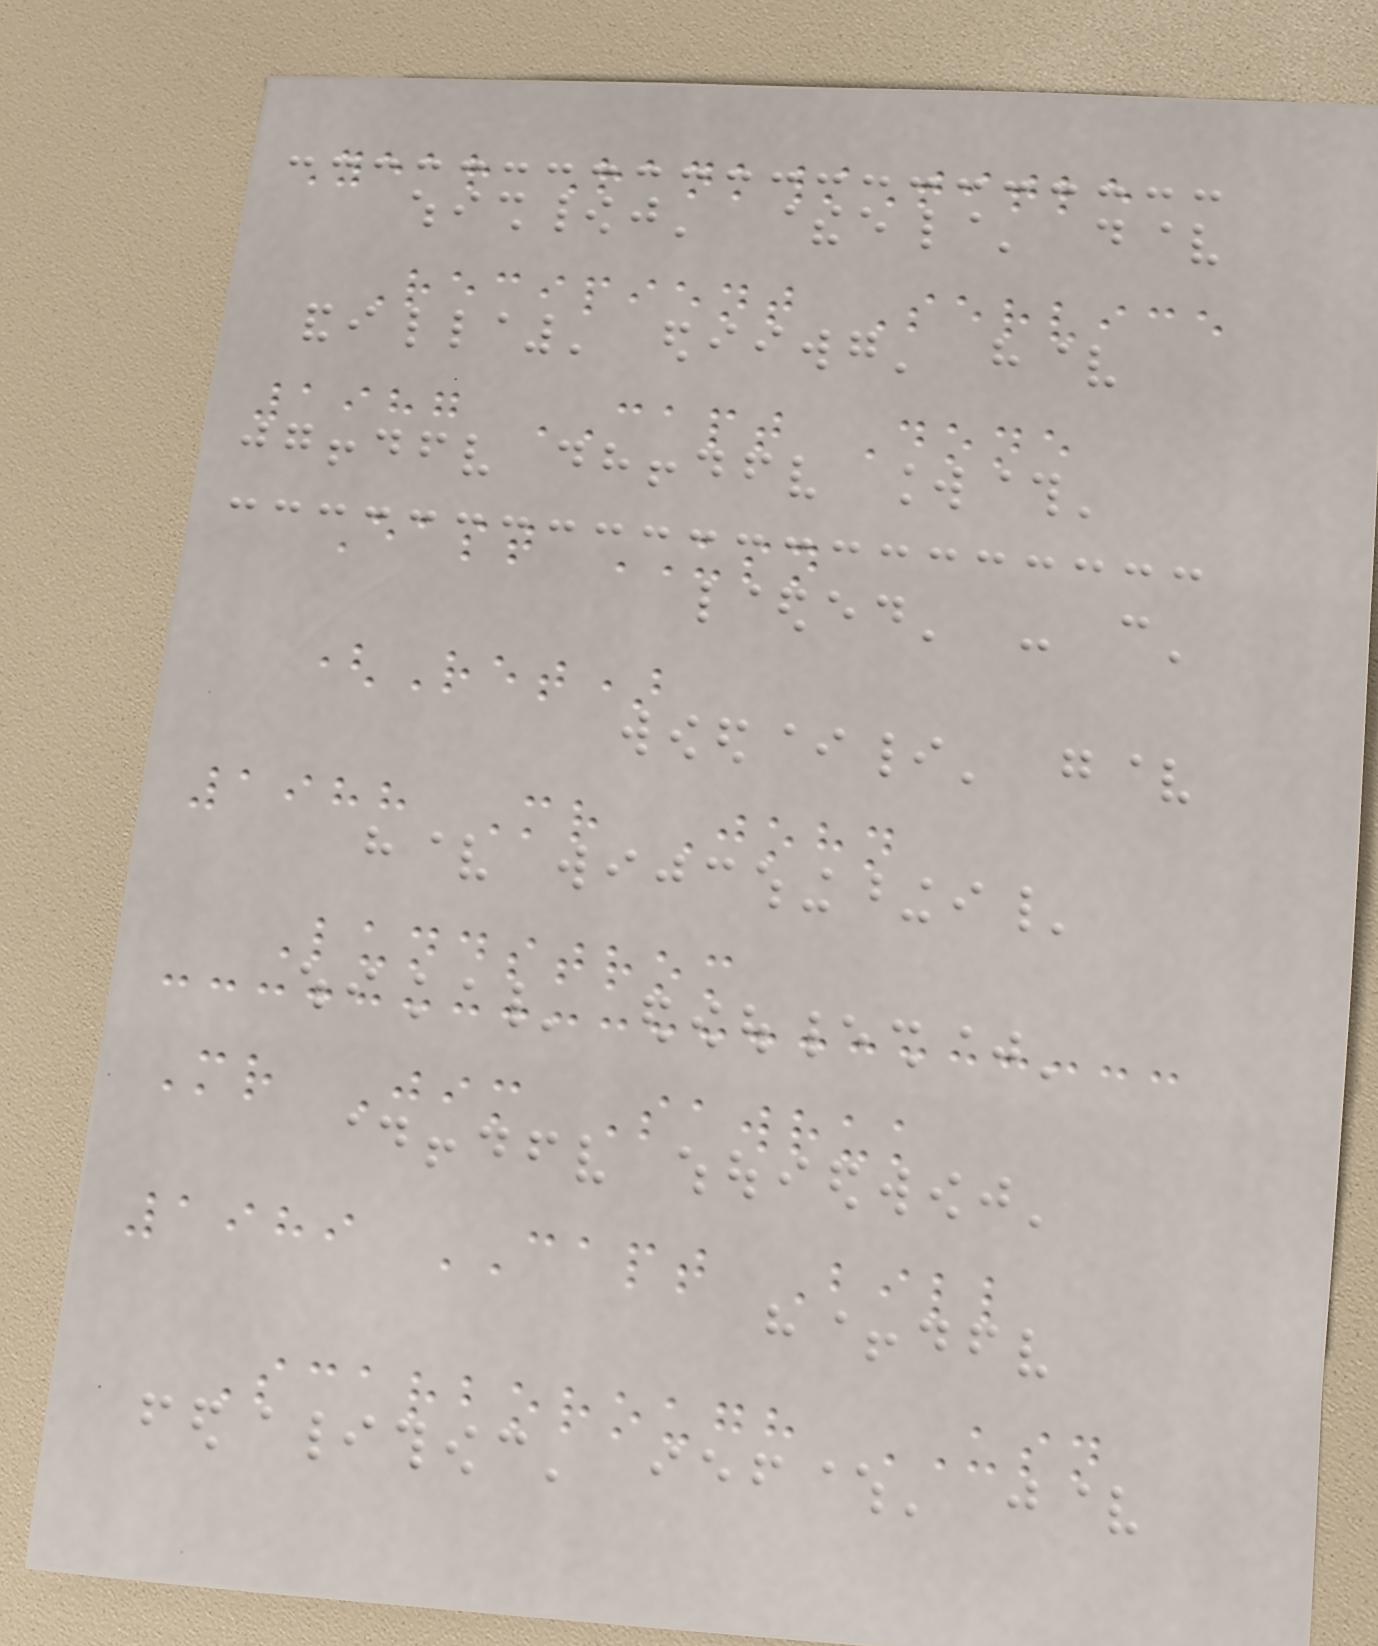Year Rank/Title
Recipient Service
1987 CAPT Done
East USN
(Ret)
1988 Mr John
Lundstrom
Mr Jim Sawruk
1989 CAPT Bill
Scarborough USN
